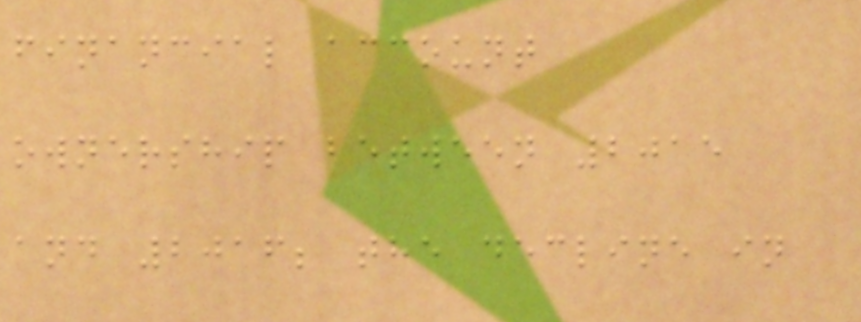financial account
ownership between 2015
and 2016; the decline in
